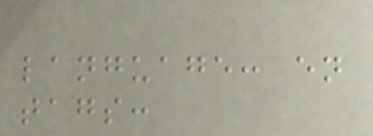language: en
tags:
